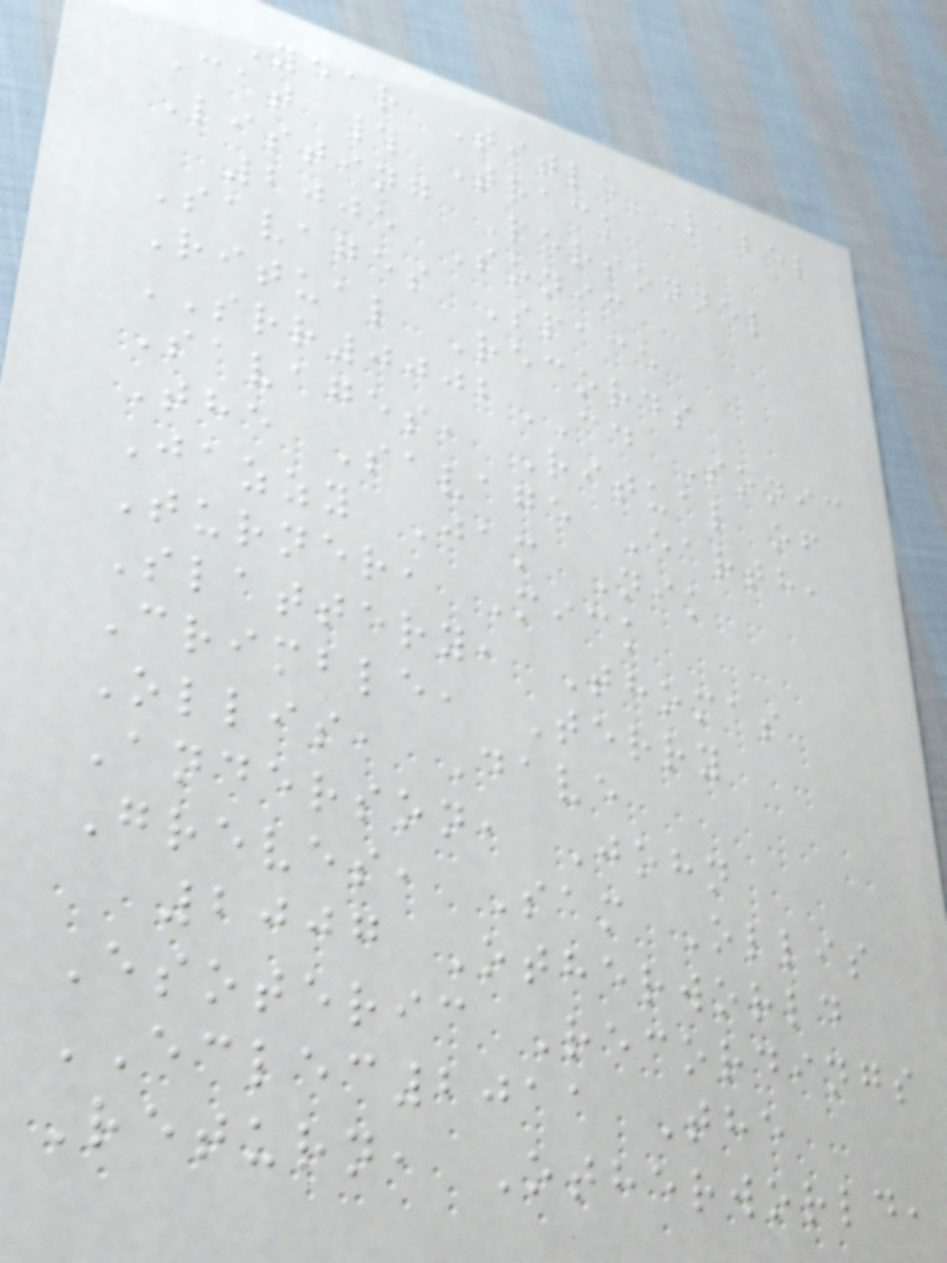Year Title Label
Cat # Track
Listing Personnel
2005 Sonic
Savages Space
Ritual Records
SRR0002CD Sonic
Savages, Ritual of
The Savage Earth,
Jazzy Jam Nik
Turner, Mick
Slattery, Thomas
Crimble, Terry
Ollis, Dave
Anderson, John
Greves, Sam Ollis
2007 Otherworld
Esoteric Recordings
ECLEC2011 The
Return, Otherworld,
